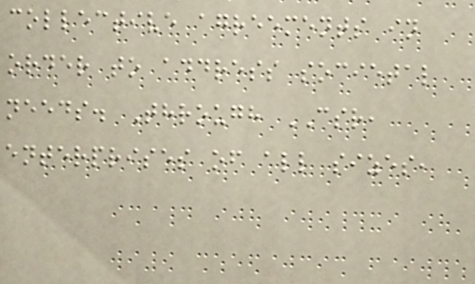collective agreements in
order to address societal
needs. Through CSR,
enterprises of all sizes,
